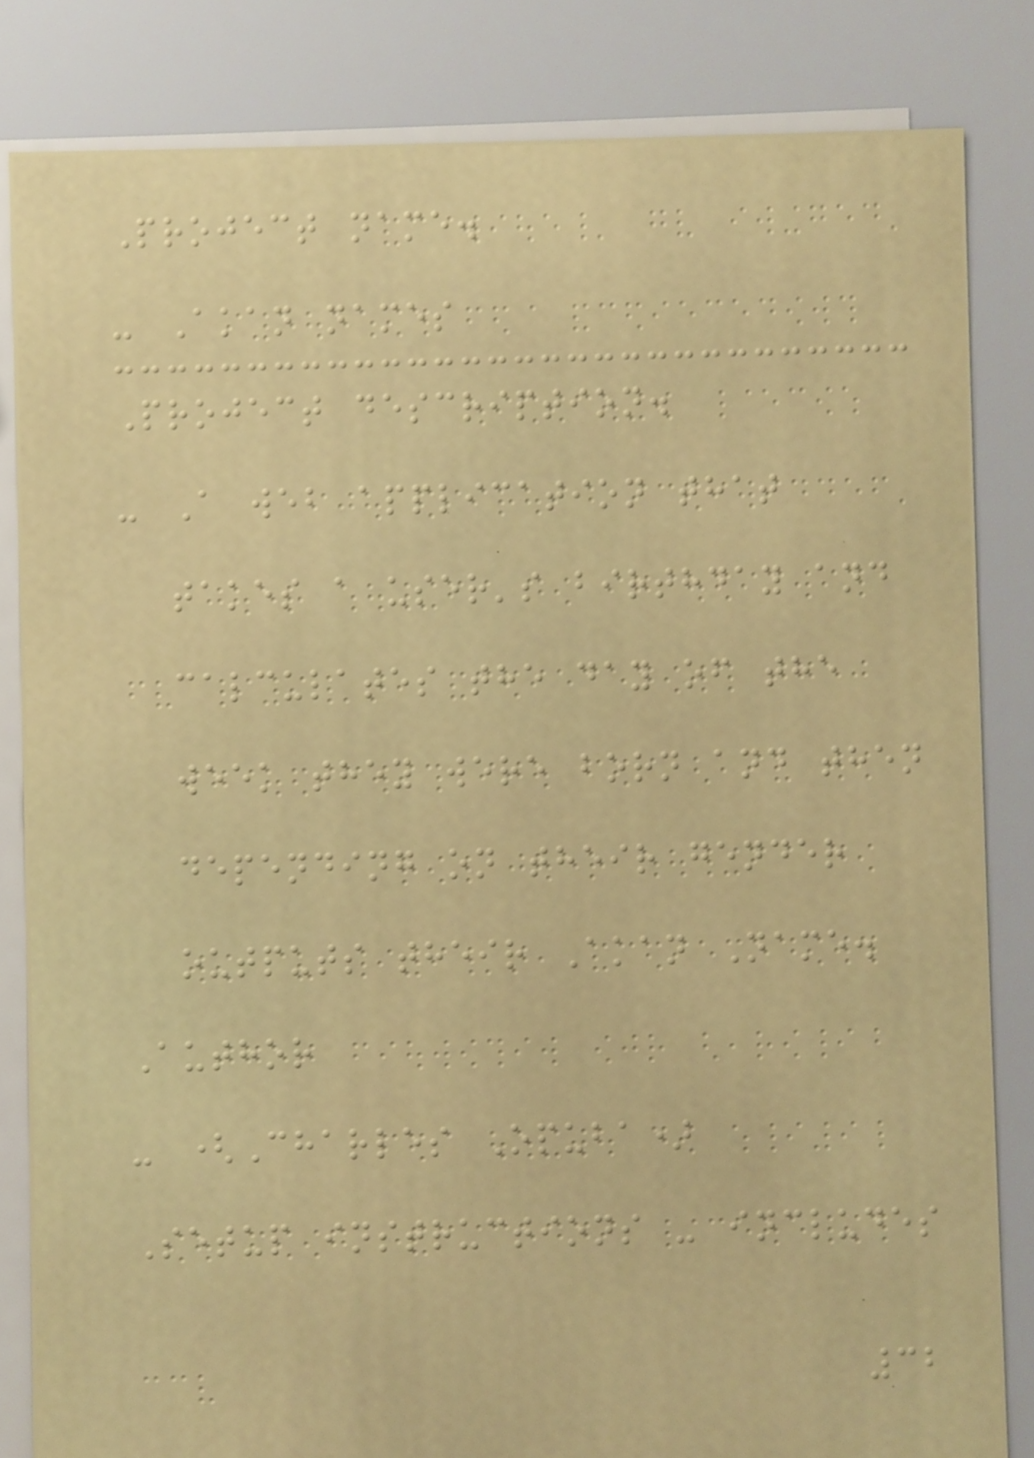Project name.
- Akan names
Project description.
- A web application that
takes a user's birthday and
calculates the day of the
week they were born and then
depending on their gender
outputs their Akan Name.
Author
- (Charles Opuba)
Setup instructions - includes
32
